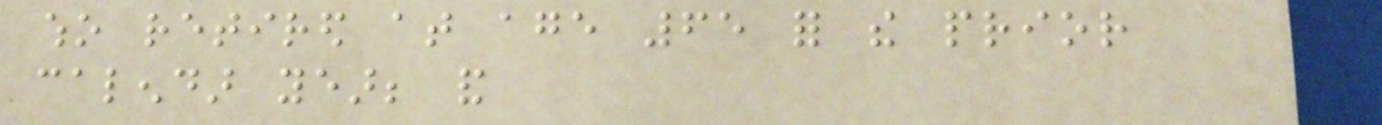who retired at age 65 for the prior
calendar year; and
